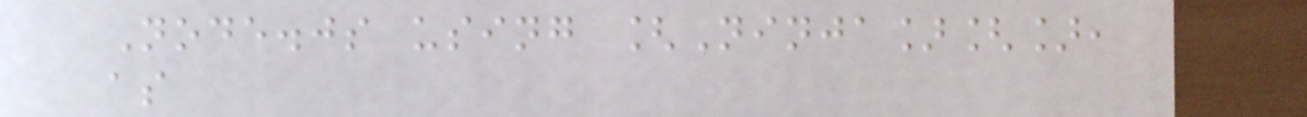Node.js using [Ninja][],
as
